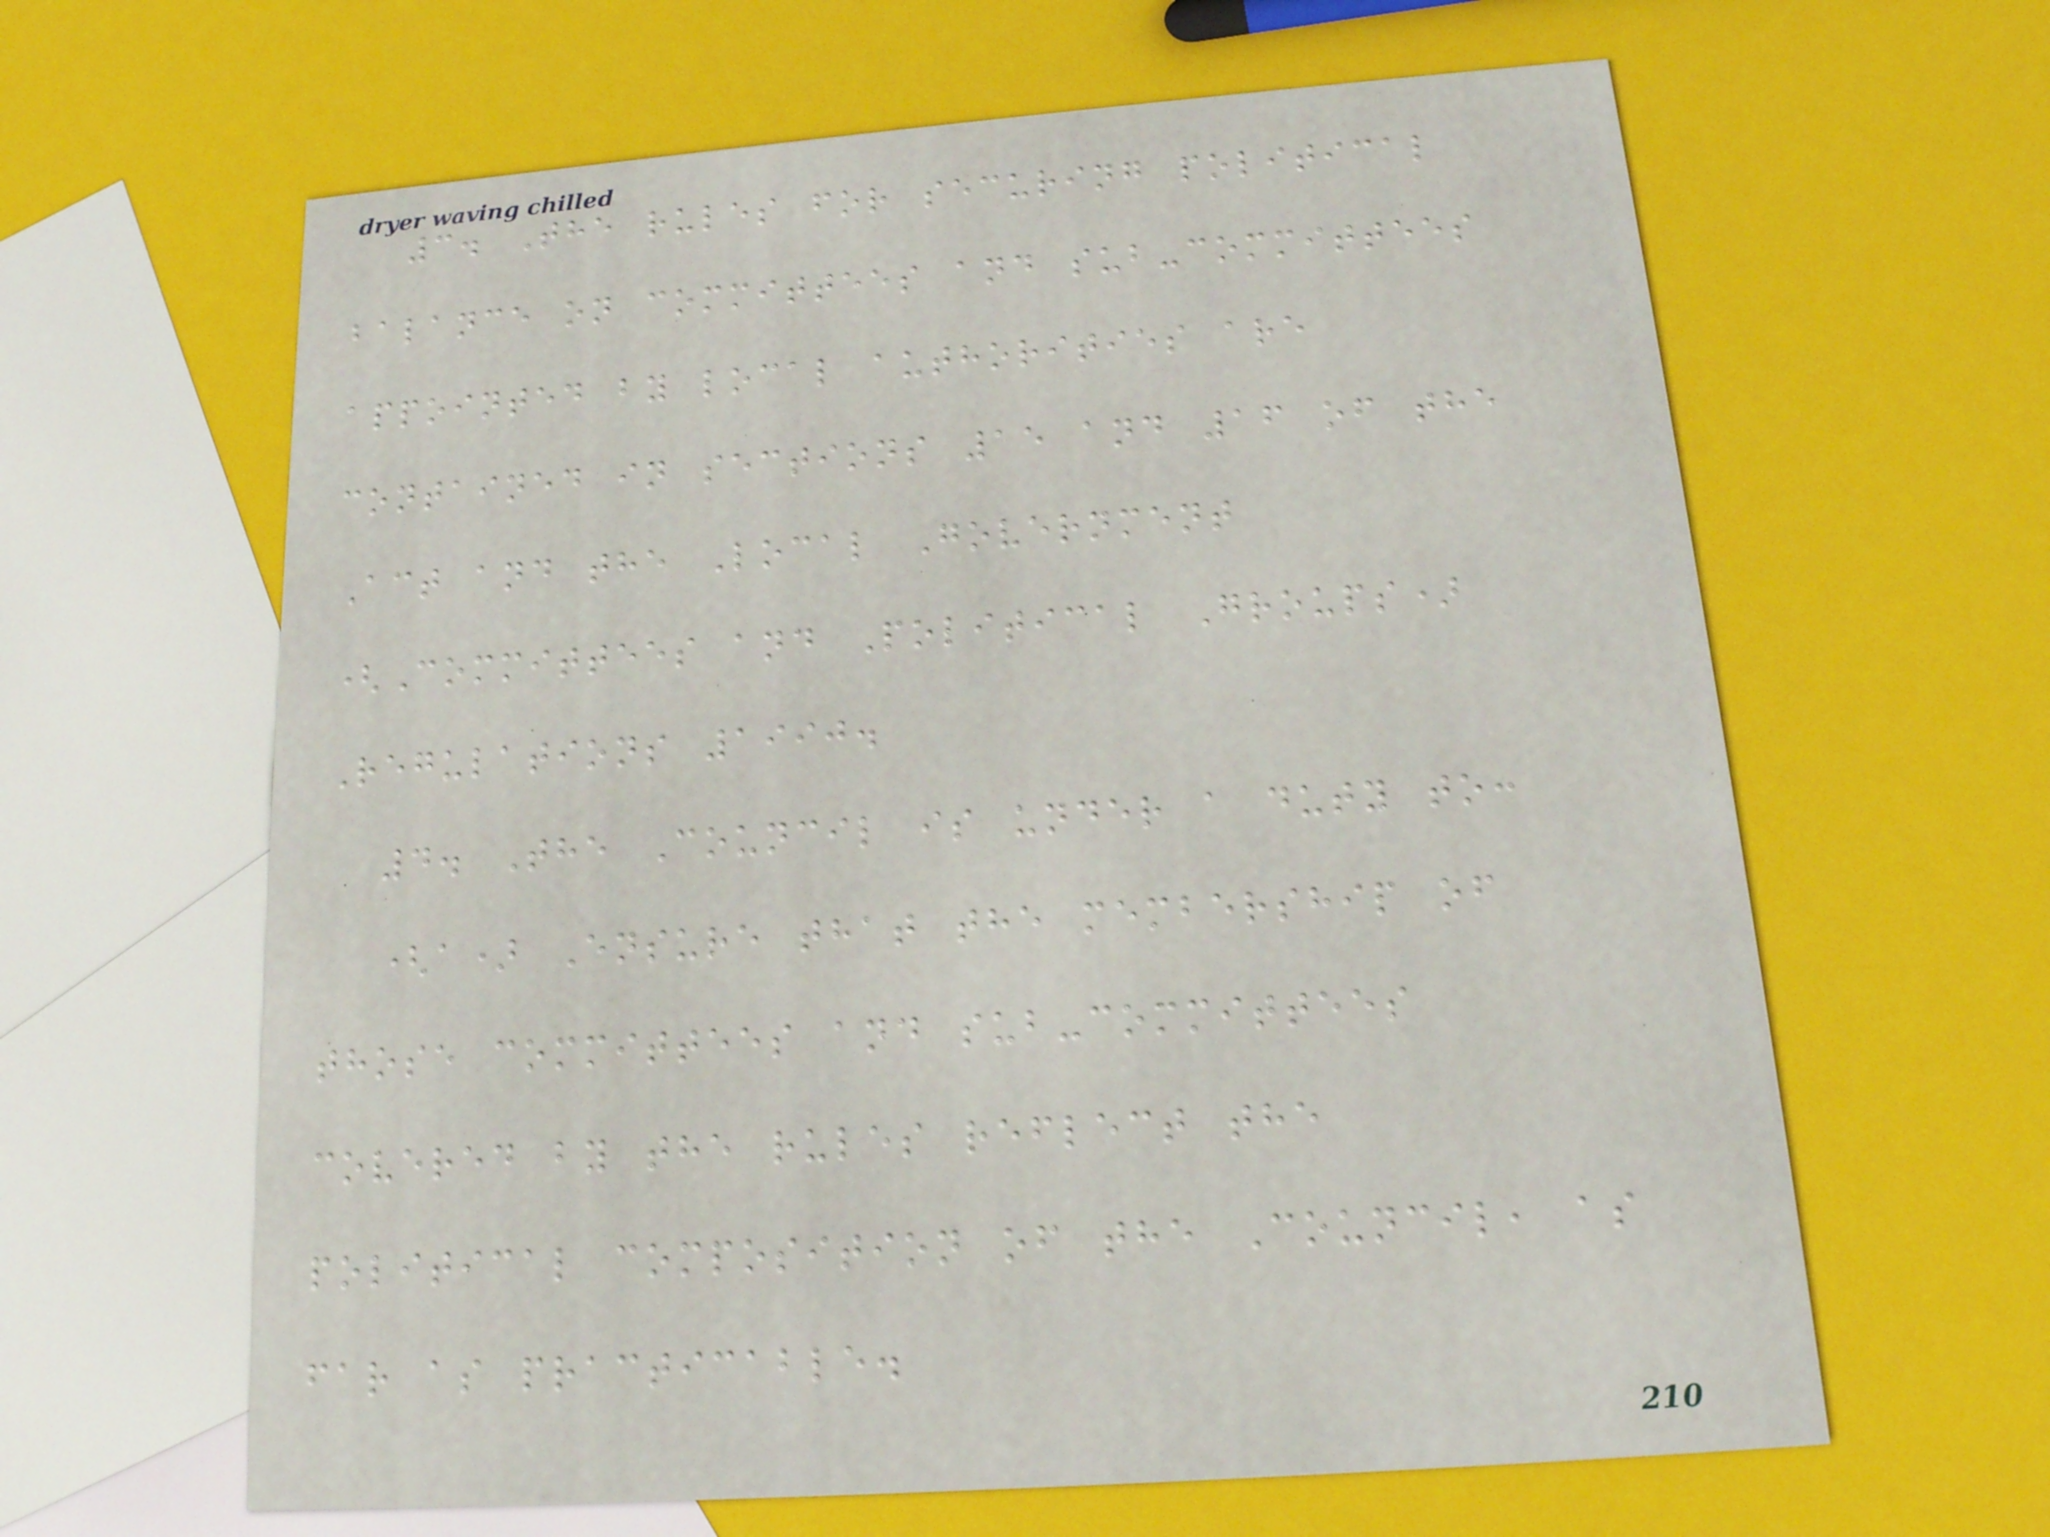3. The rules for securing political
balance on committees and sub-committees
appointed by local authorities are
contained in sections 15 and 16 of the
Act and the Local Government
(Committees and Political Groups)
Regulations 1990.
4. The Council is under a duty to:
(a) Ensure that the membership of
those committees and sub-committees
covered by the rules reflect the
political composition of the Council, as
far as practicable.
